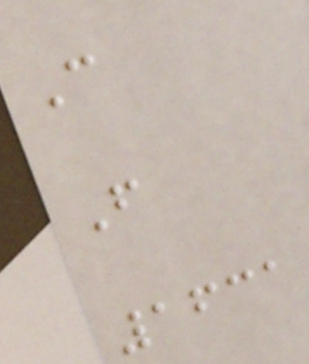C
F
1631
